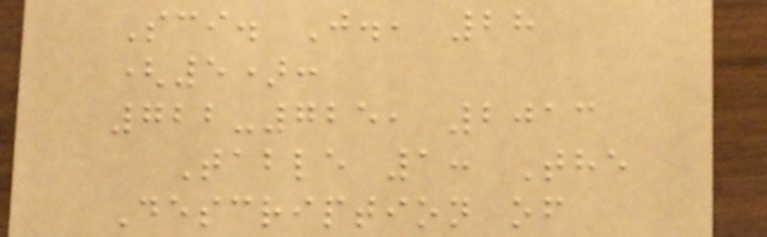Sci. J., 28
(5):
722-725, 2013
Table 1: The
Description of
